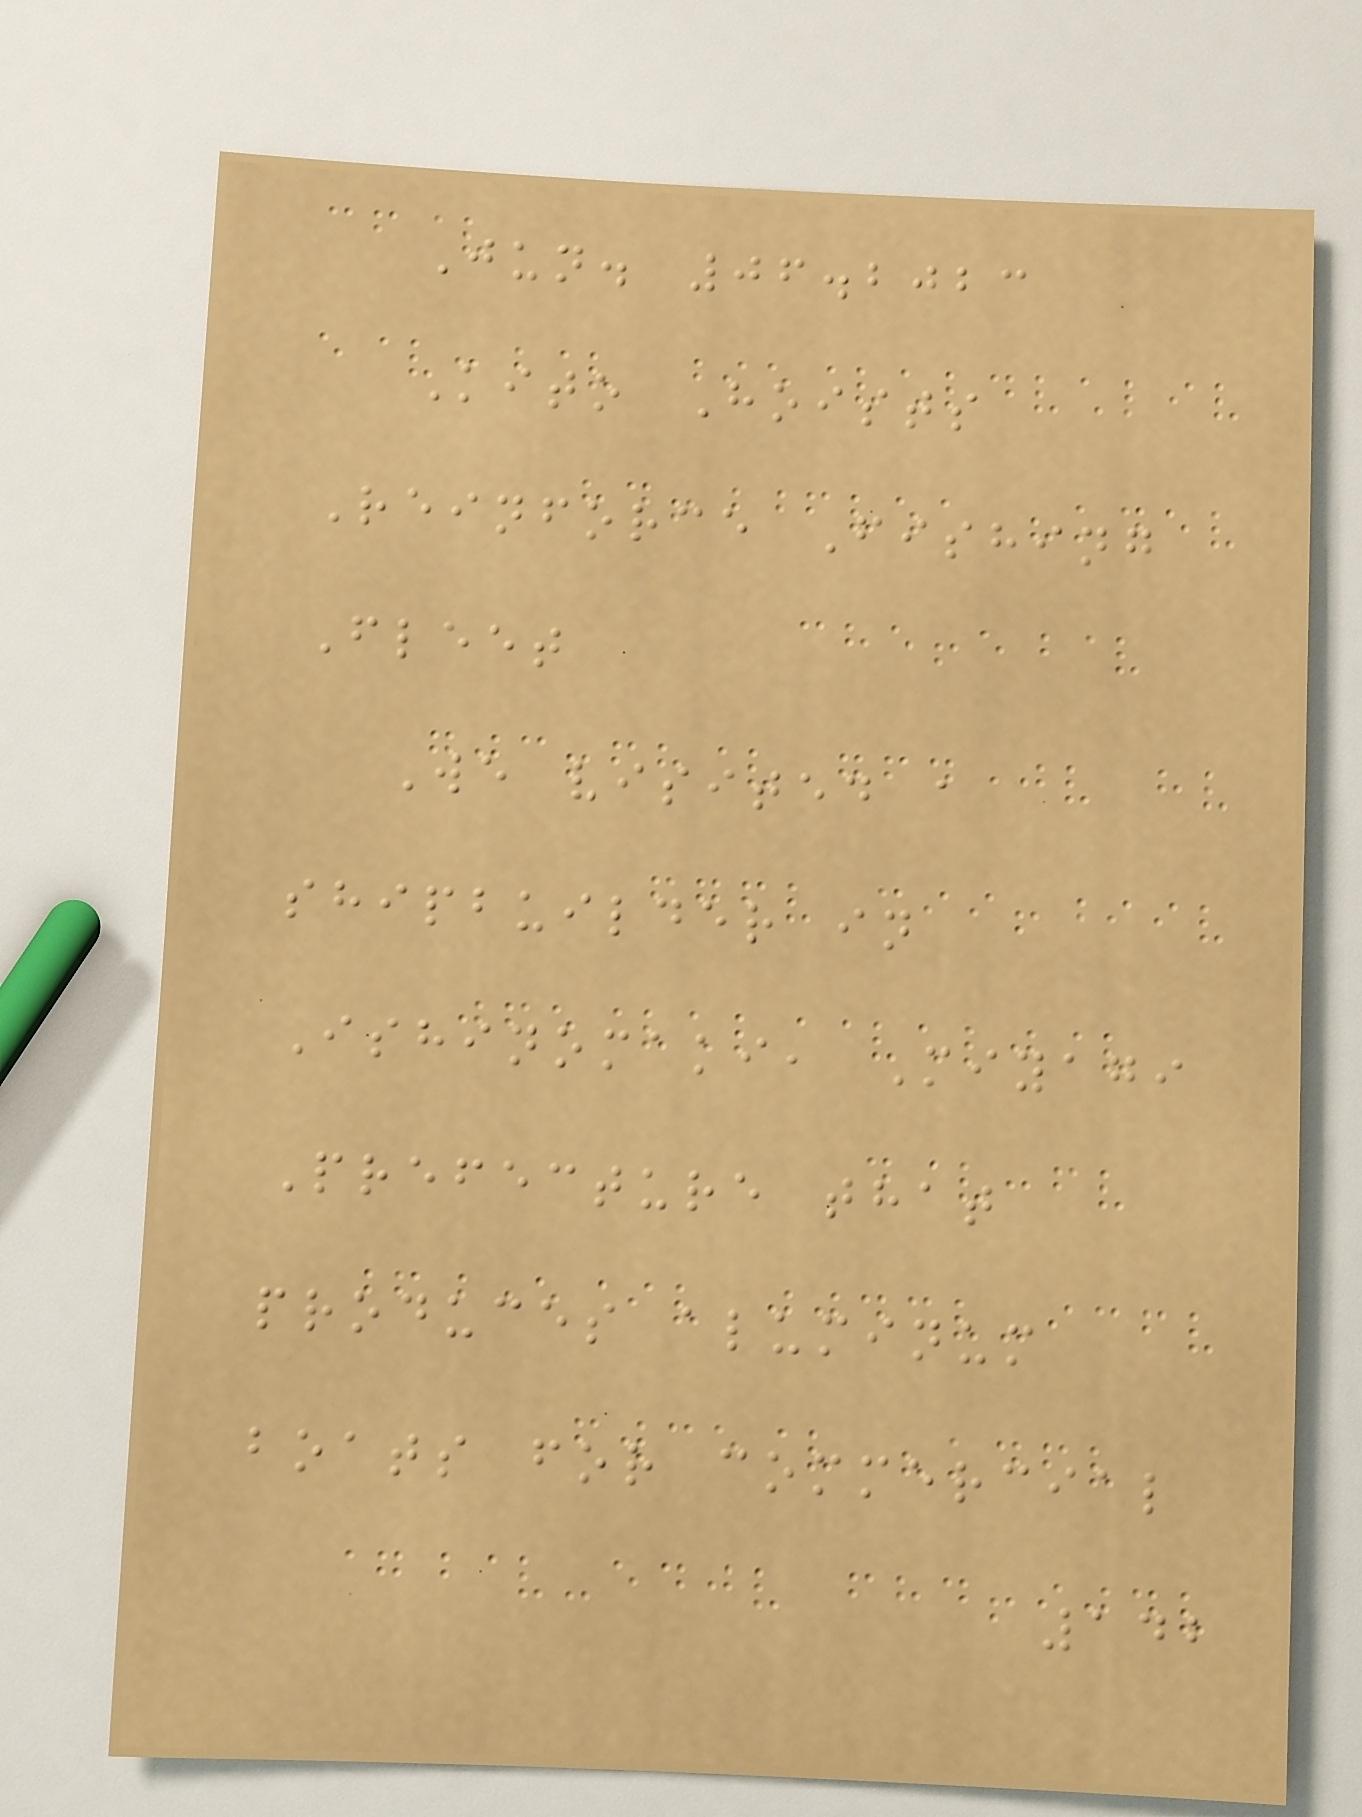Jun. 06.2023
Kito Hoists
Reinforce Fishing
Fleet
We visited a
shipbuilder in
Ishinomaki, Miyagi
Prefecture that
produces aluminum
boats for commercial
142
